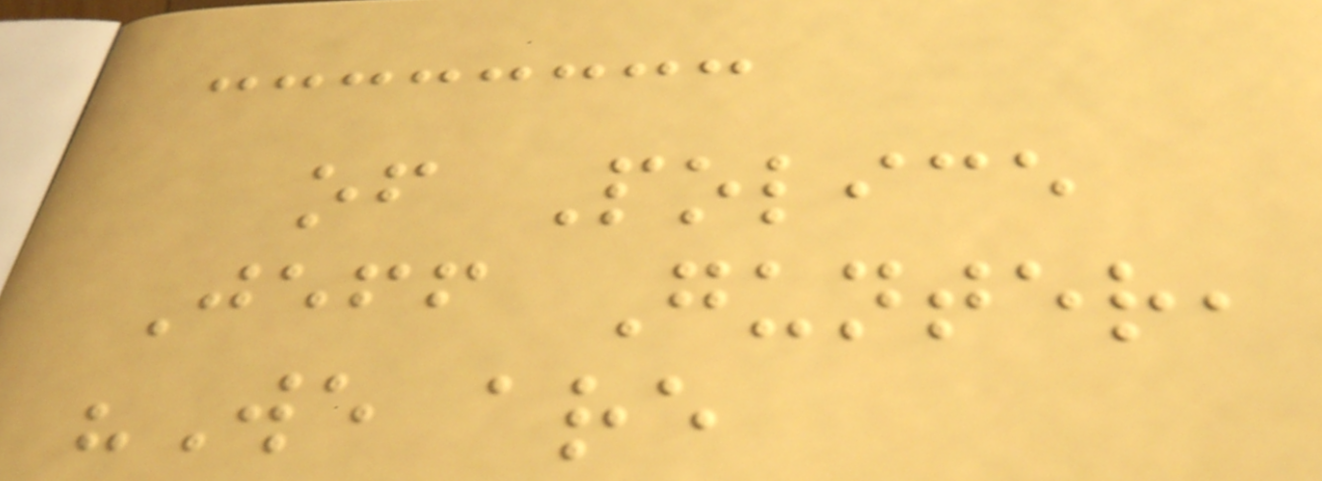of Police
Jeff Gunter,
"We are
